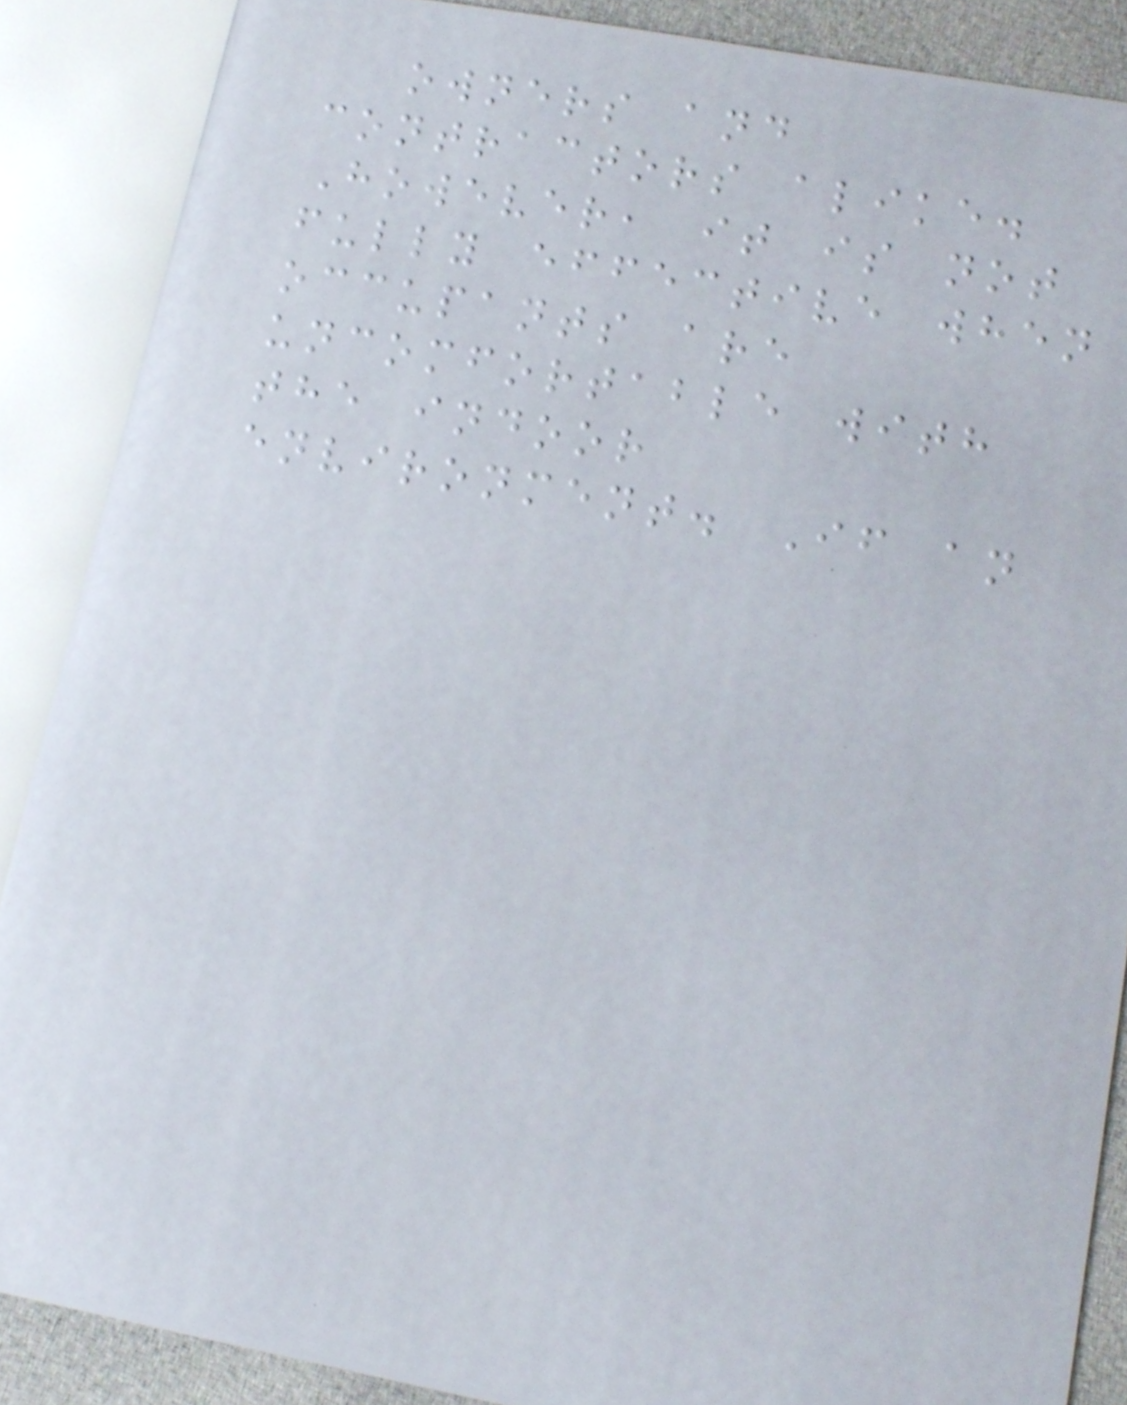owners and
contractors alike.
However, it is not
fully effective when
occupants are
uncomfortable with
the indoor
environment. If an
